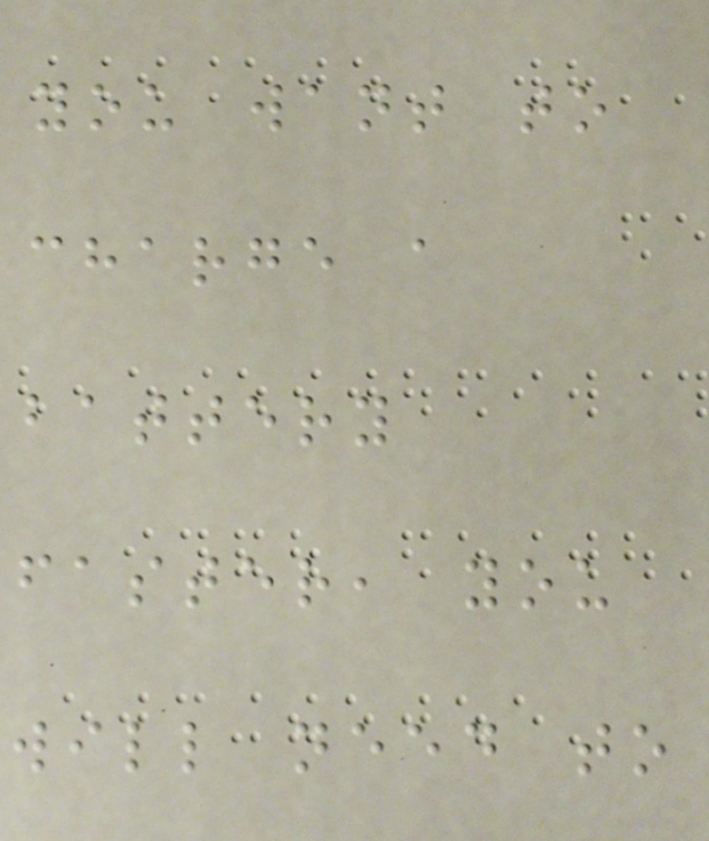you want to
charge a
battery
faster, you
will need to
